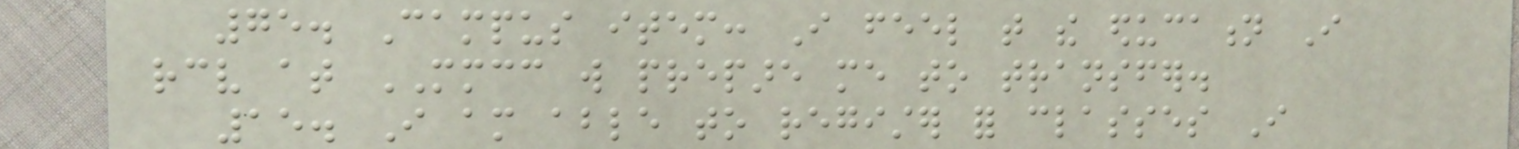75. Campus item: I feel that the education I
receive at MMCC will prepare me to transfer.
15. I am able to register for classes I
